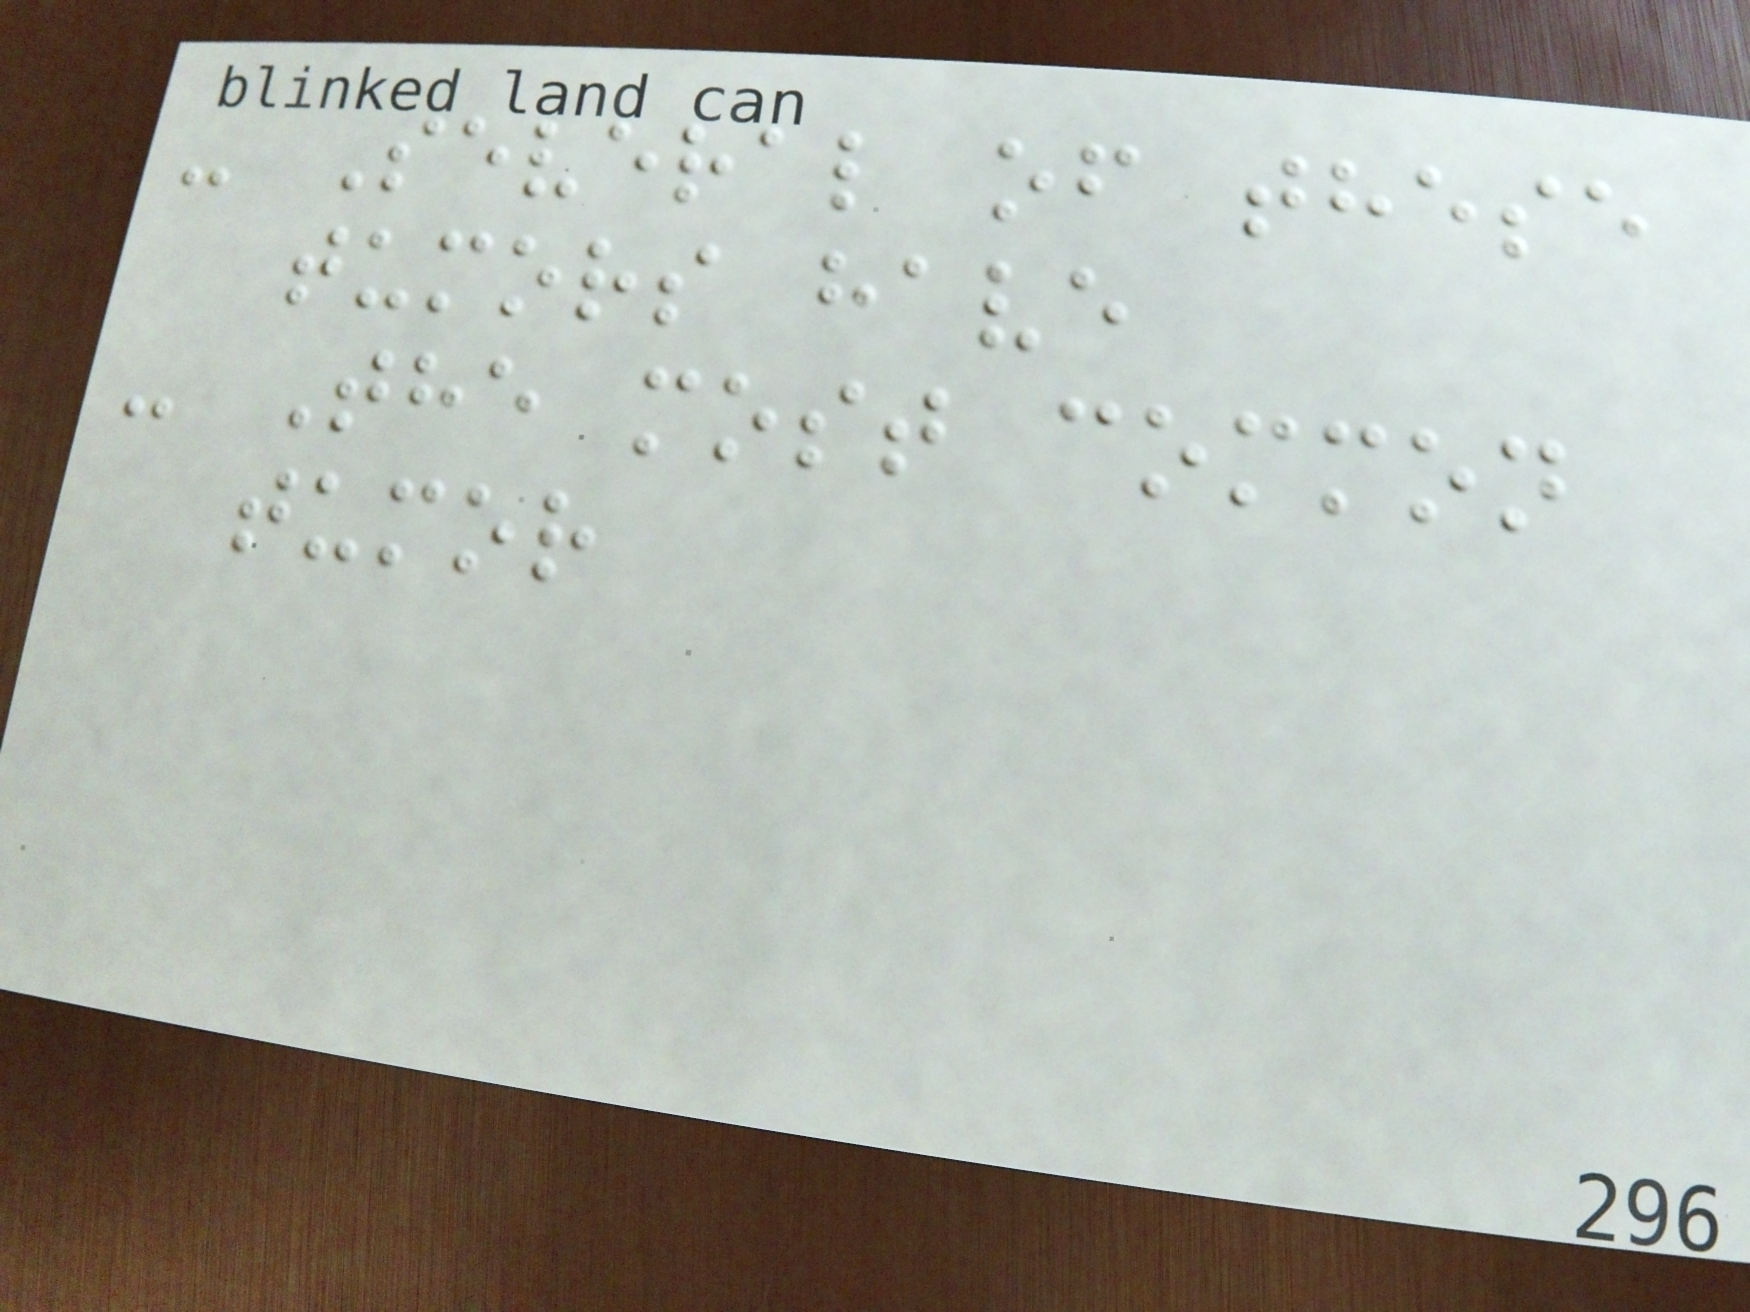- Several of these
tumors have
- The most common
tumor
